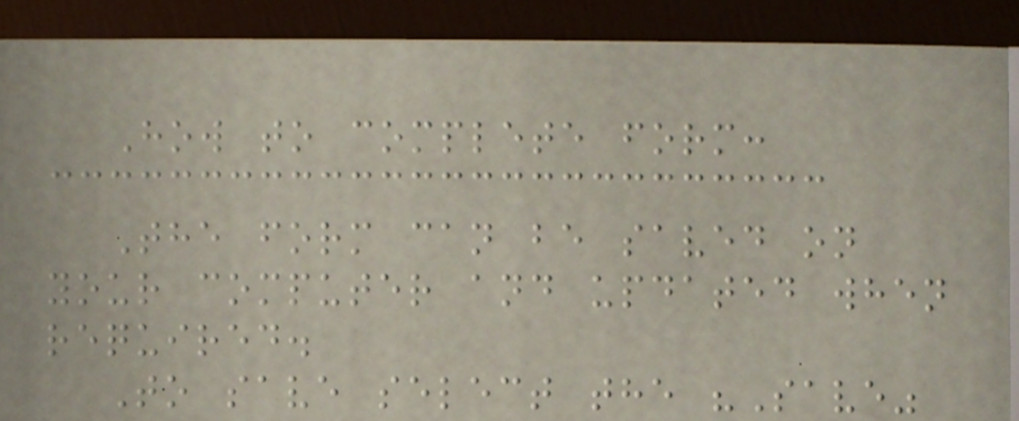How to complete form:
The form can be saved on
your computer and updated when
required.
To save select the "Save"
